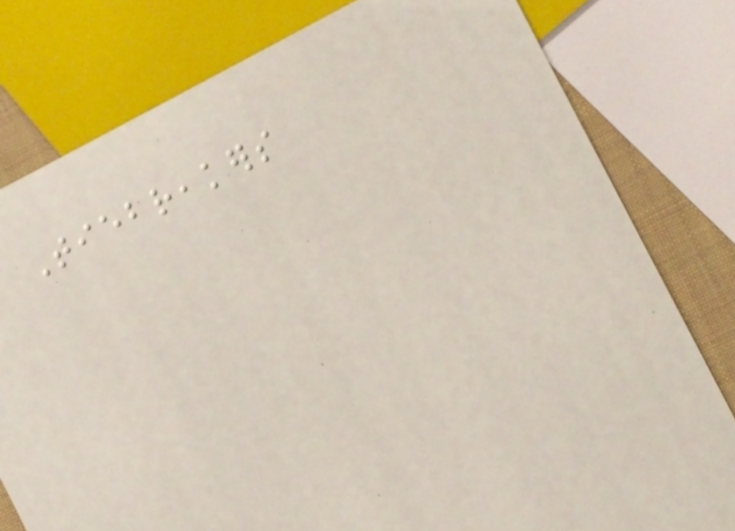Tiebreakers
